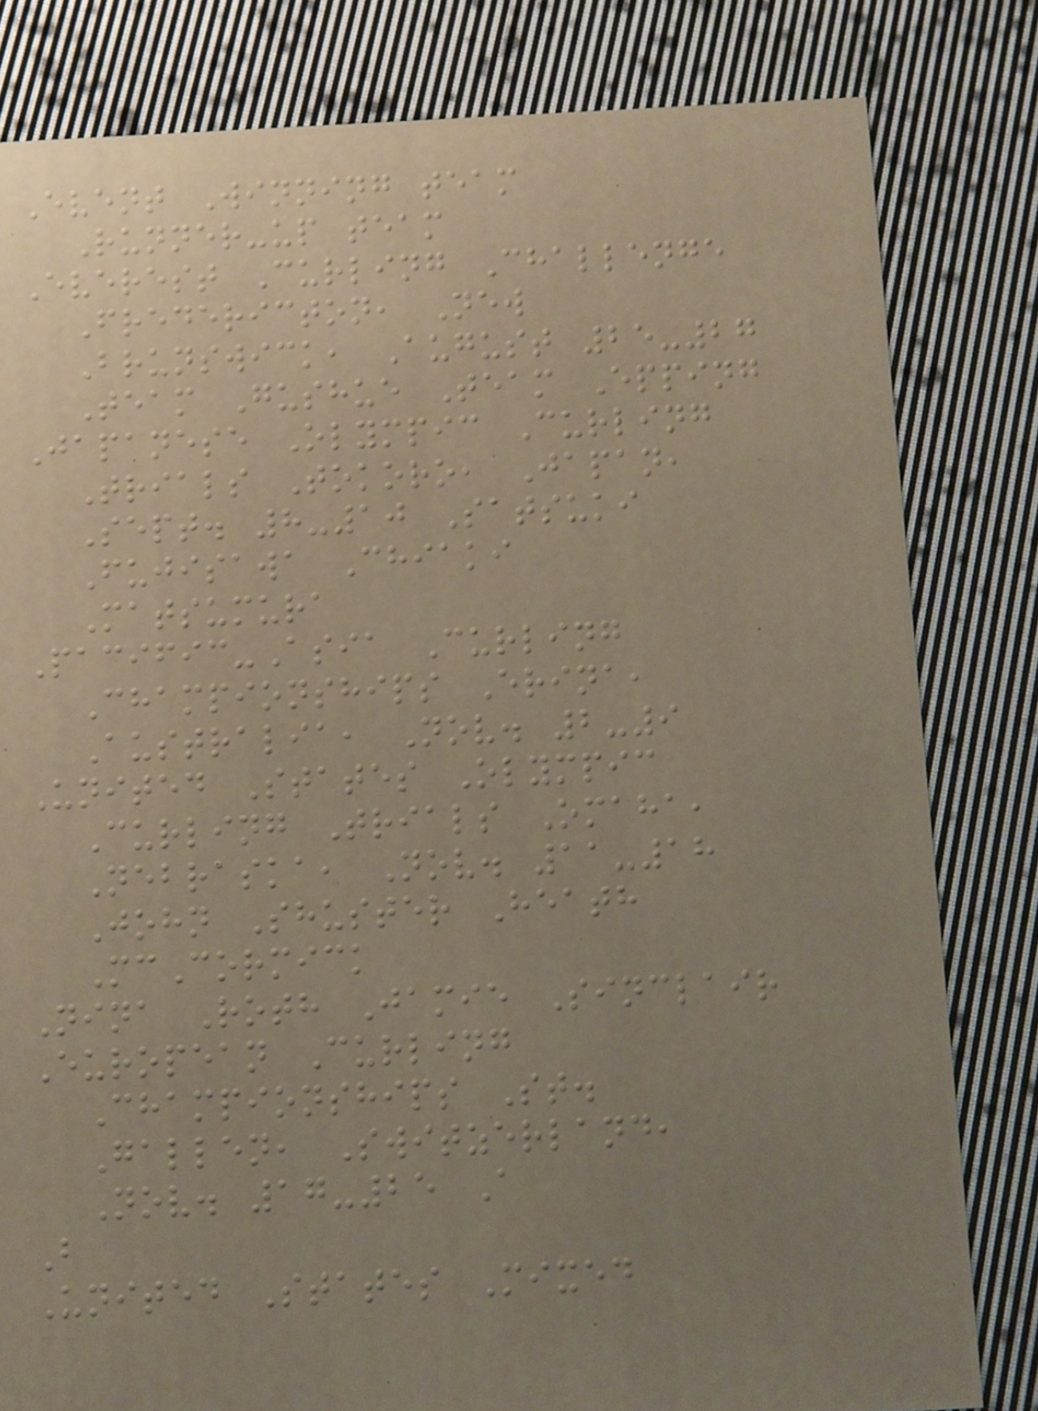Event Winning team
Runner-up team
Everest Curling Challenge
Fredericton, New
Brunswick, August 25-27
Team Gushue Team Epping
Japanese Olympic Curling
Trials Tokoro, Japan,
Sept. 8-10 Satsuki
Fujisawa Chiaki
Matsumura
Pacific-Asia Curling
Championships Erina,
Australia, Nov. 2-9
United States Olympic
Curling Trials Omaha,
Nebraska, Nov. 11-18
John Shuster Heath
McCormick
Nina Roth Jamie Sinclair
European Curling
Championships St.
Gallen, Switzerland,
Nov. 17-25 A
B
United States Mixed
